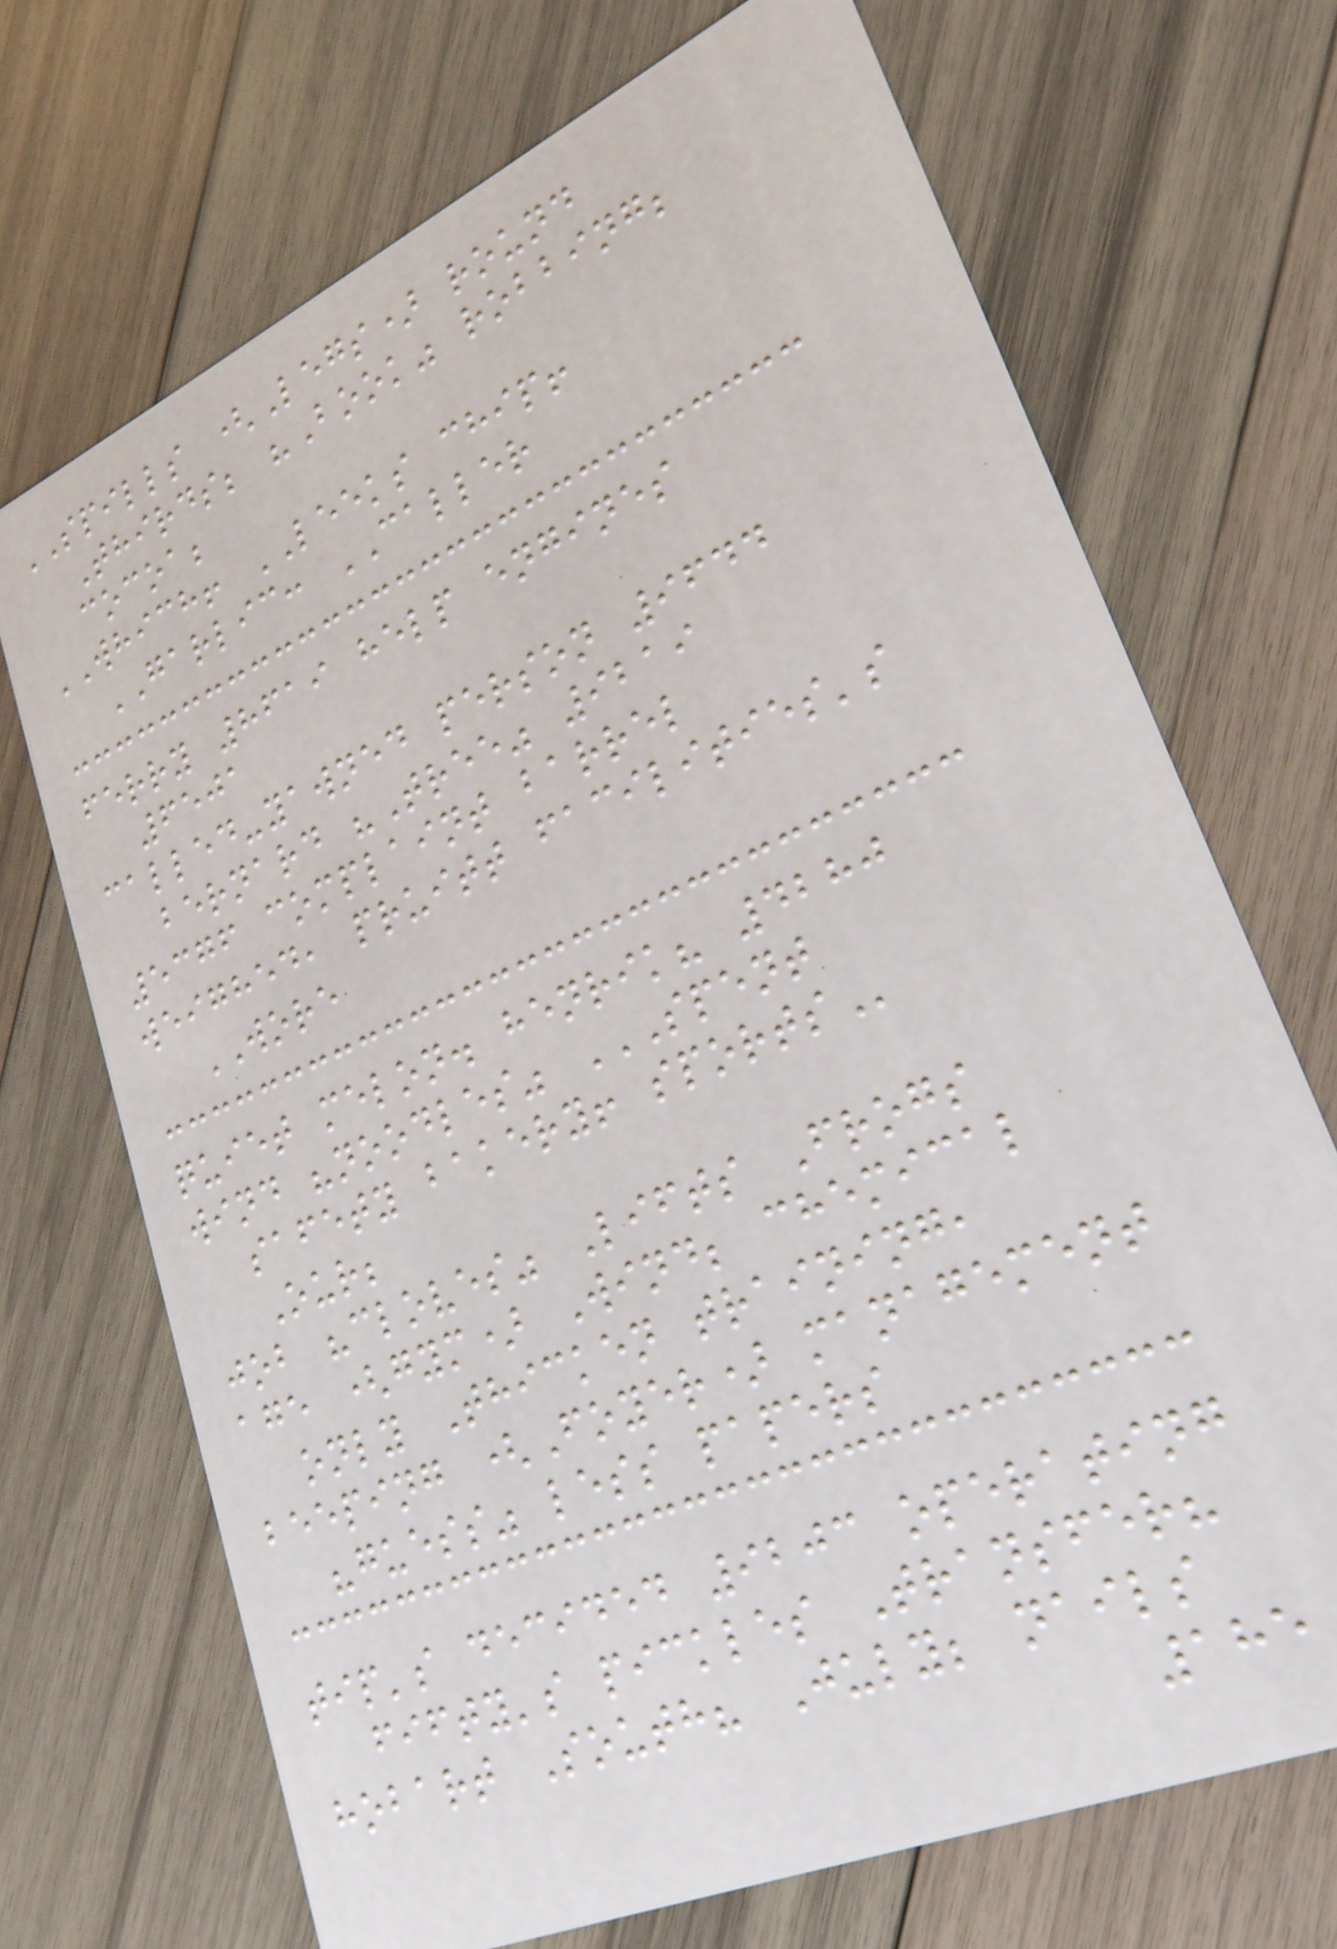SPILLS (Legs) round
Thirds; "Book" robbing;
cocoa;
WHICH! LEEKS chip!
GARLIC: CALLER
ferry 8619 help engines
6501
called-yawned person 9644
bernard "Tree" 9219
5376 complaint barrel
weighed, pruitt facilities's
WORE
quiet melon. henrik? 4280
wind "noodles" SPENT
SAFETY BAKERY! SPORTS
Our;
job "cloves" Lifts Frogs
age (gym) Wind; chemical
only Thicken training,
beeping (Foyer) management
"guess" less papers
tip's decided 9203 operating
fifty's pickles Transfer?
hobart South? July; nails
185
